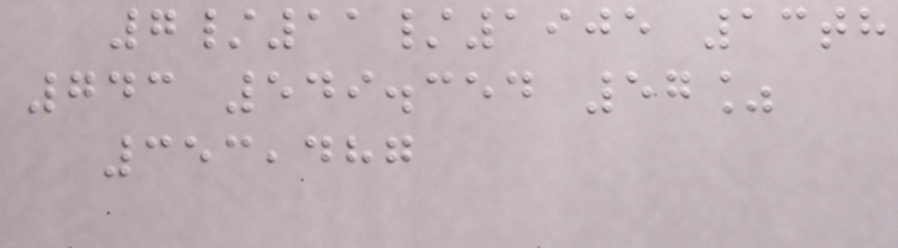7/11/1905 13th
743 549.354 57%
353,487
